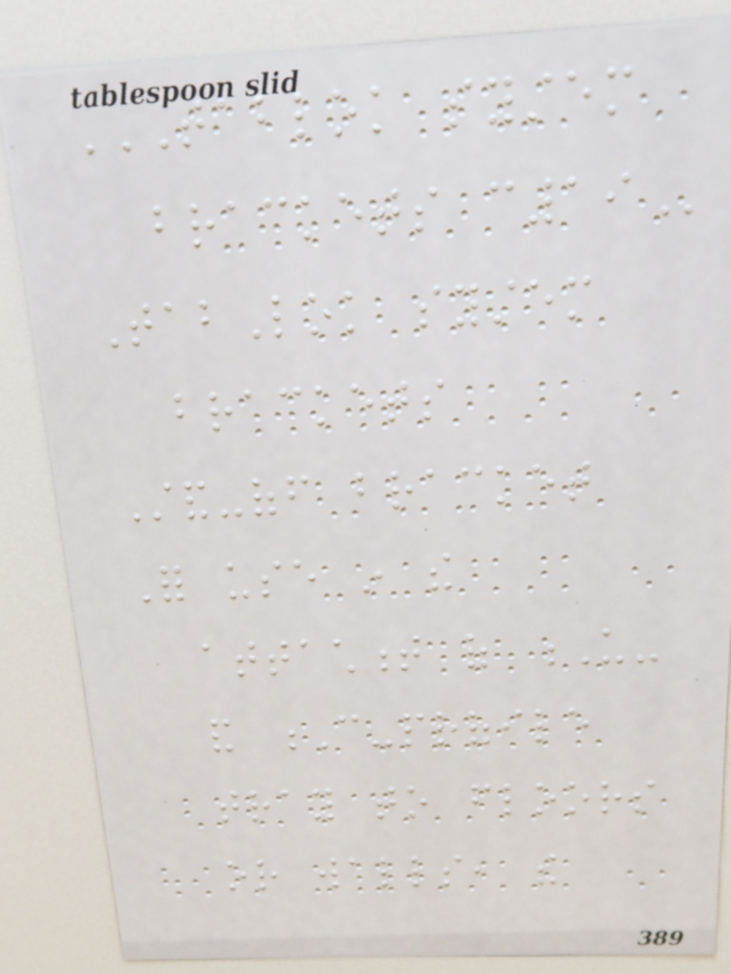TABLOK SYSTEM
BRACKETS C19
TabLok system
brackets
Stand-off bracket
For use in the
attachment of U-
and C-profile
tray to floors
or walls, the
